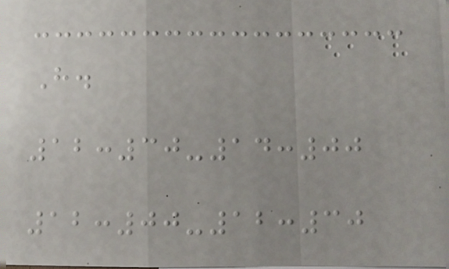H.
12:30-14:00
12:00-12:30
